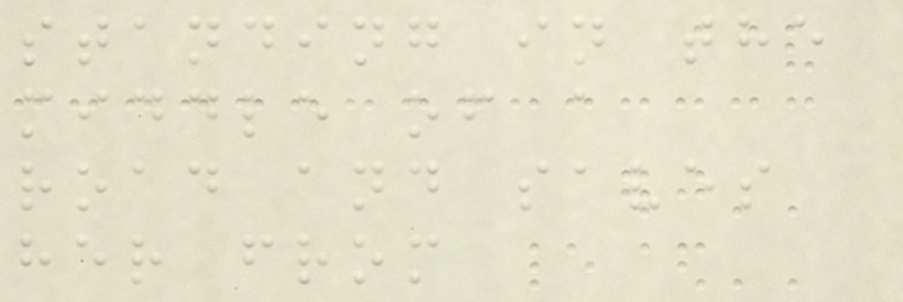standing in the
middle of a
road and saves
her from
